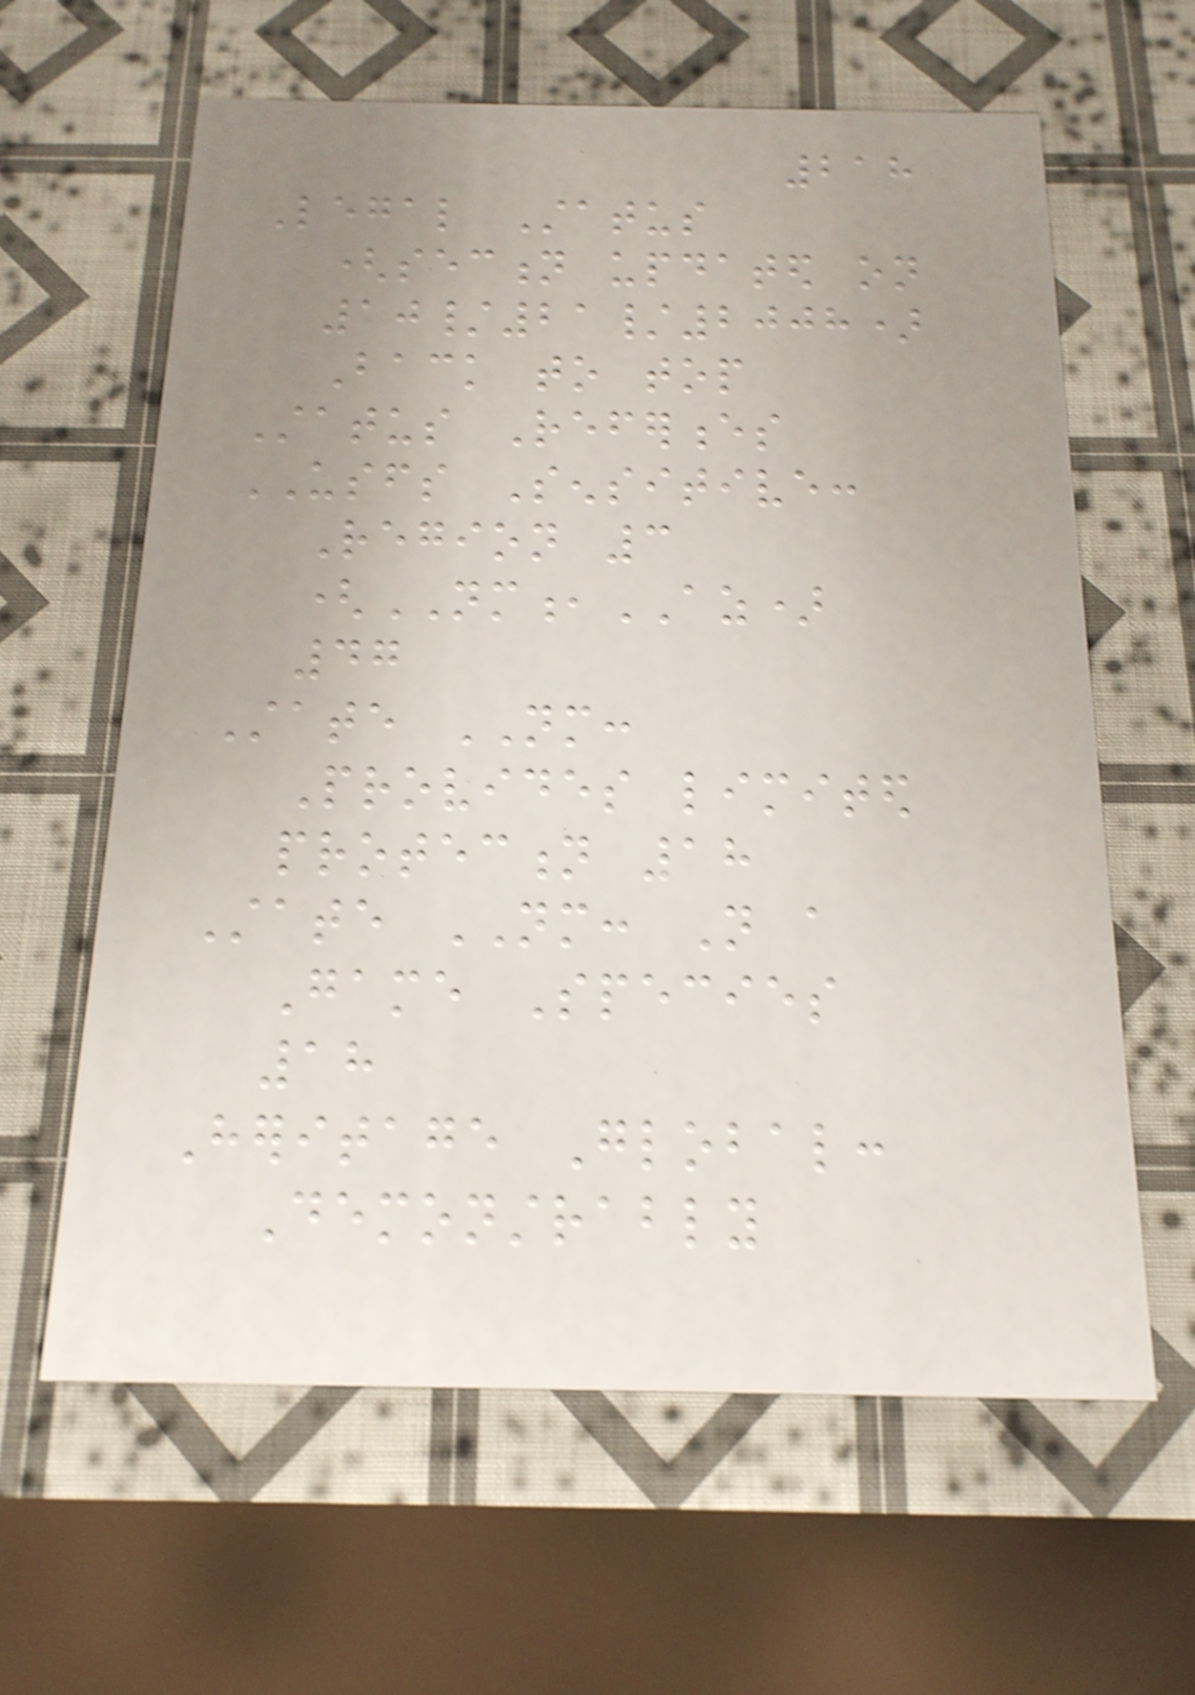218
Legal Status
(section updated on
10/21/2008)
Back to top
Status References
USFS Sensitive:
Region 3
(NM,AZ)
47
State NM:
Provides limited
protection 18
State NM: Not a
Game Species
18
Heritage Global:
Demonstrably
